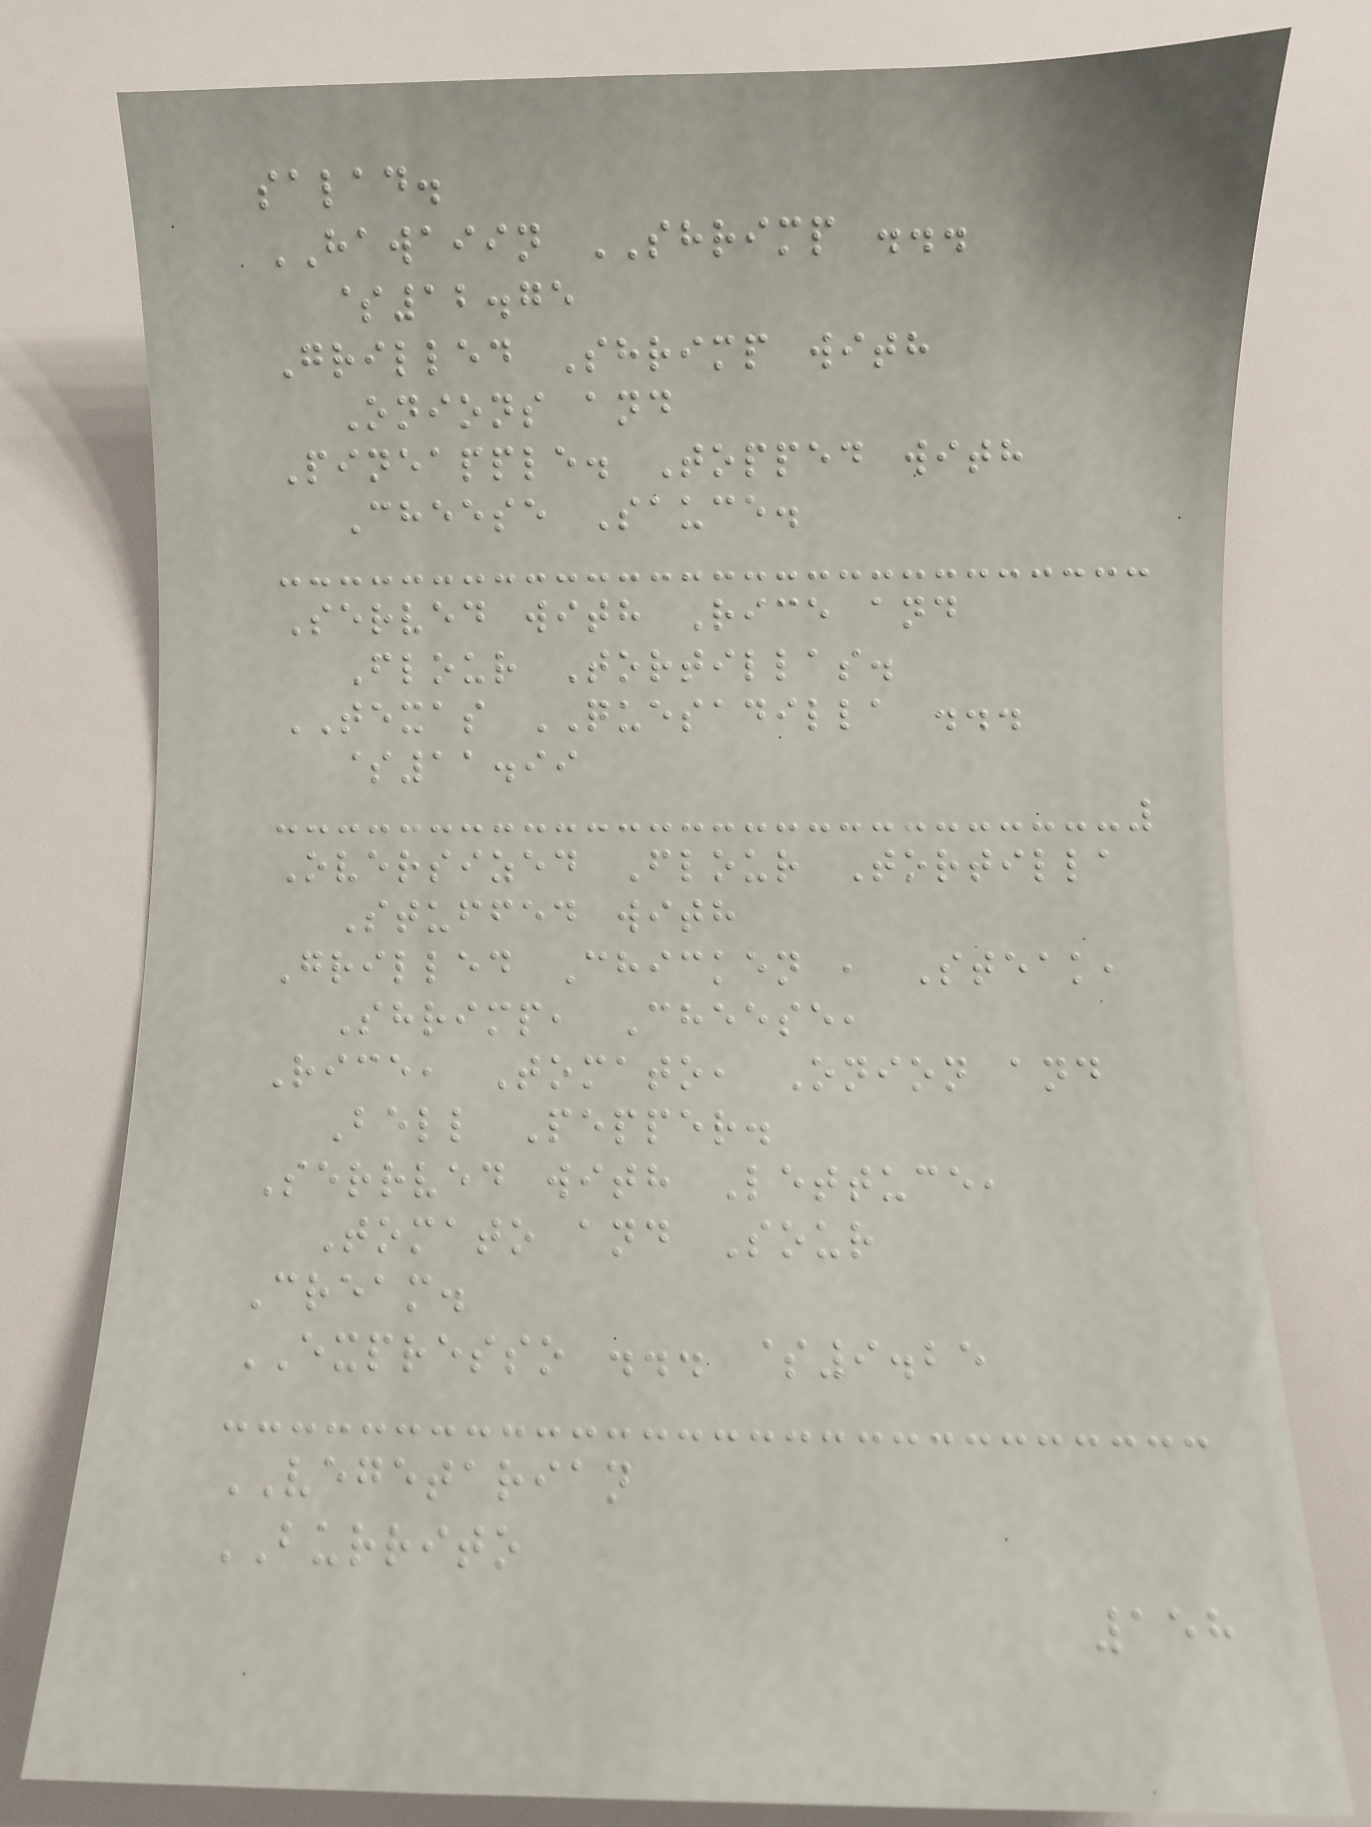salad.
HAWAIIN SHRIMP ...
$12.75
Grilled Shrimp with
Onions and
Pineapple. Topped with
Cheese Sauce.
Served with Rice and
Flour Tortillas.
TEXAS QUESADILLA ...
$11.99
Oversized Flour Tortilla
Stuffed with
Grilled Chicken , Steak,
Shrimp, Cheese,
Rice, Tomato, Onion and
Bell Pepper.
Serrved with Lettuce,
Tomato and Sour
Cream.
EXPRESSO ... $9.25
VEGETARIAN
BURRITO
158
